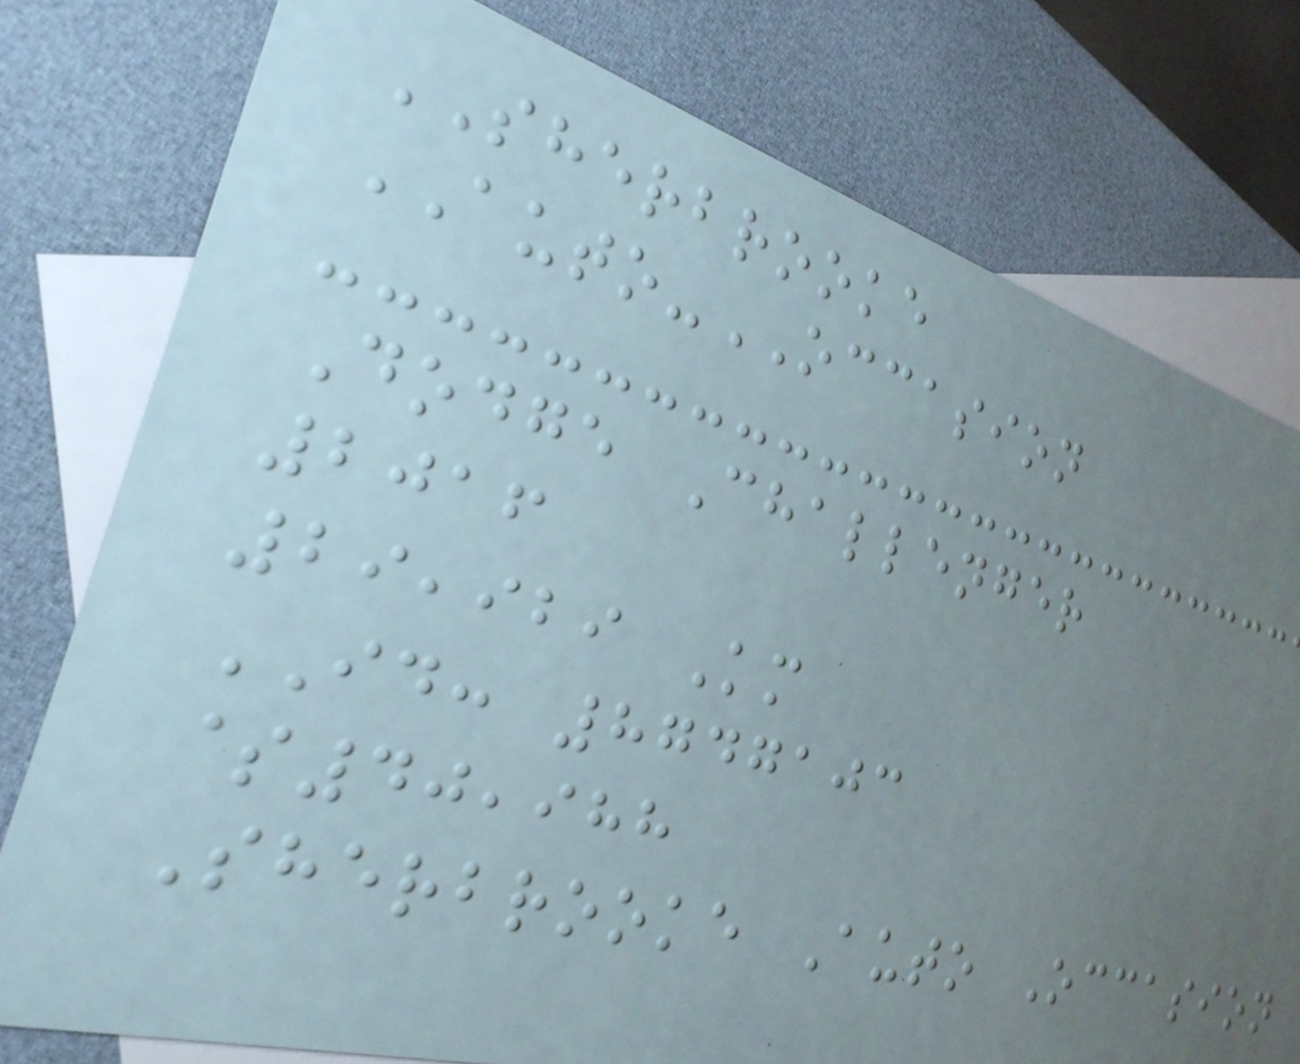SHERBROOKE
AUTO-OCCASION
Dodge Challenger
2016
29,929 Km
ID: 8747103
$40,988
Sherbrooke Auto Occasion
